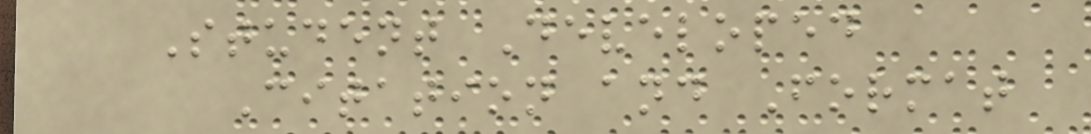Student Developed
Citation and Format
